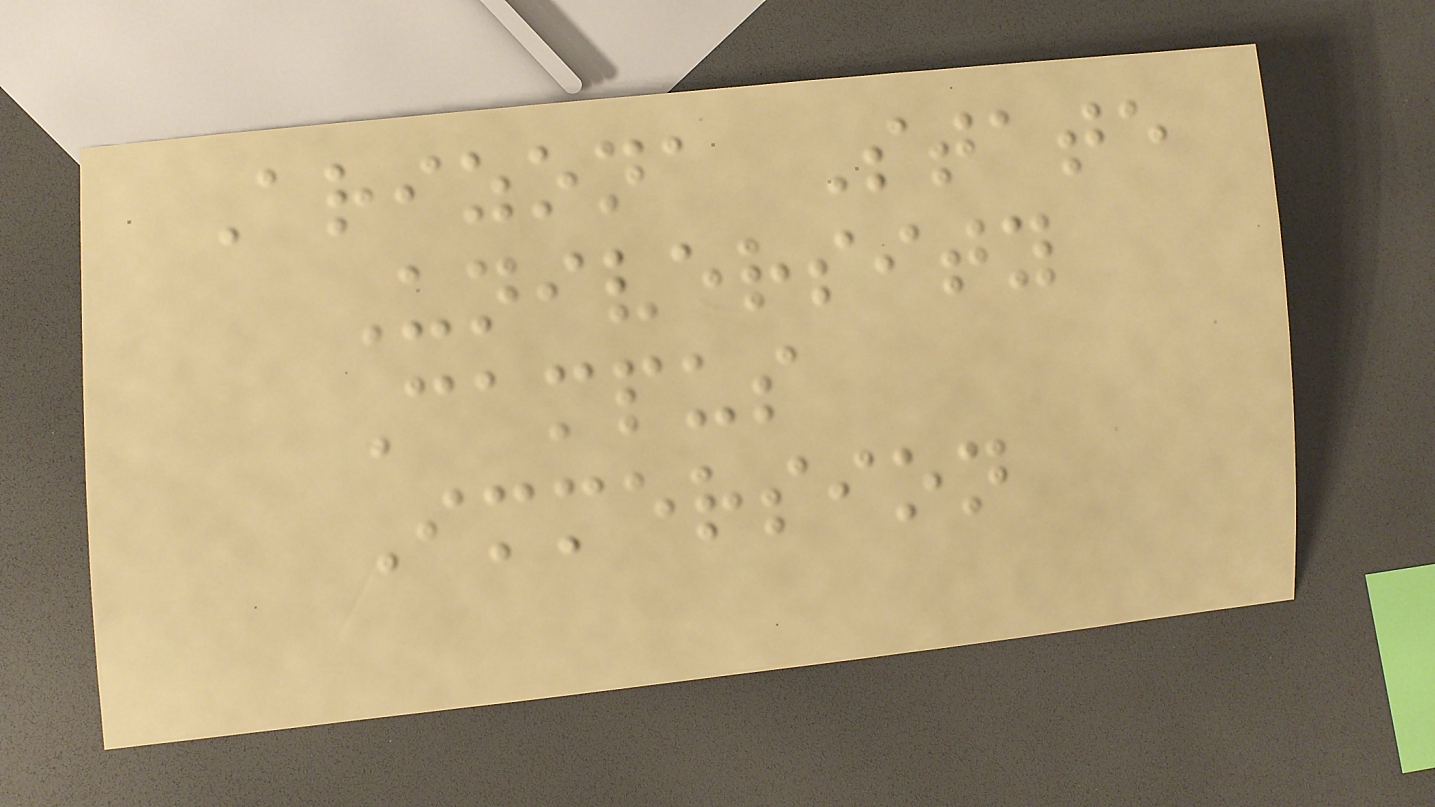Arizona State
University
Campus
Immersion
